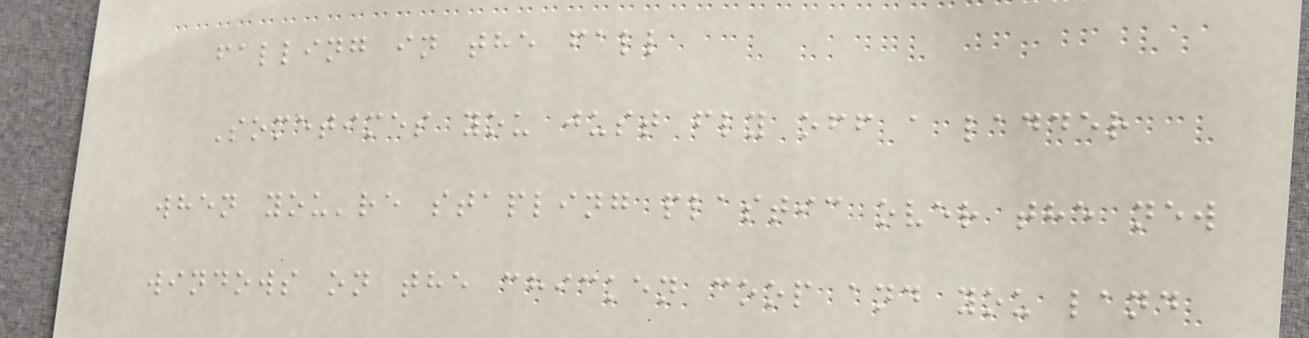falling in the fall
Sometimes you just fly off a ladder
when you're stapling plastic over the new
windows on the chicken coop and you land
